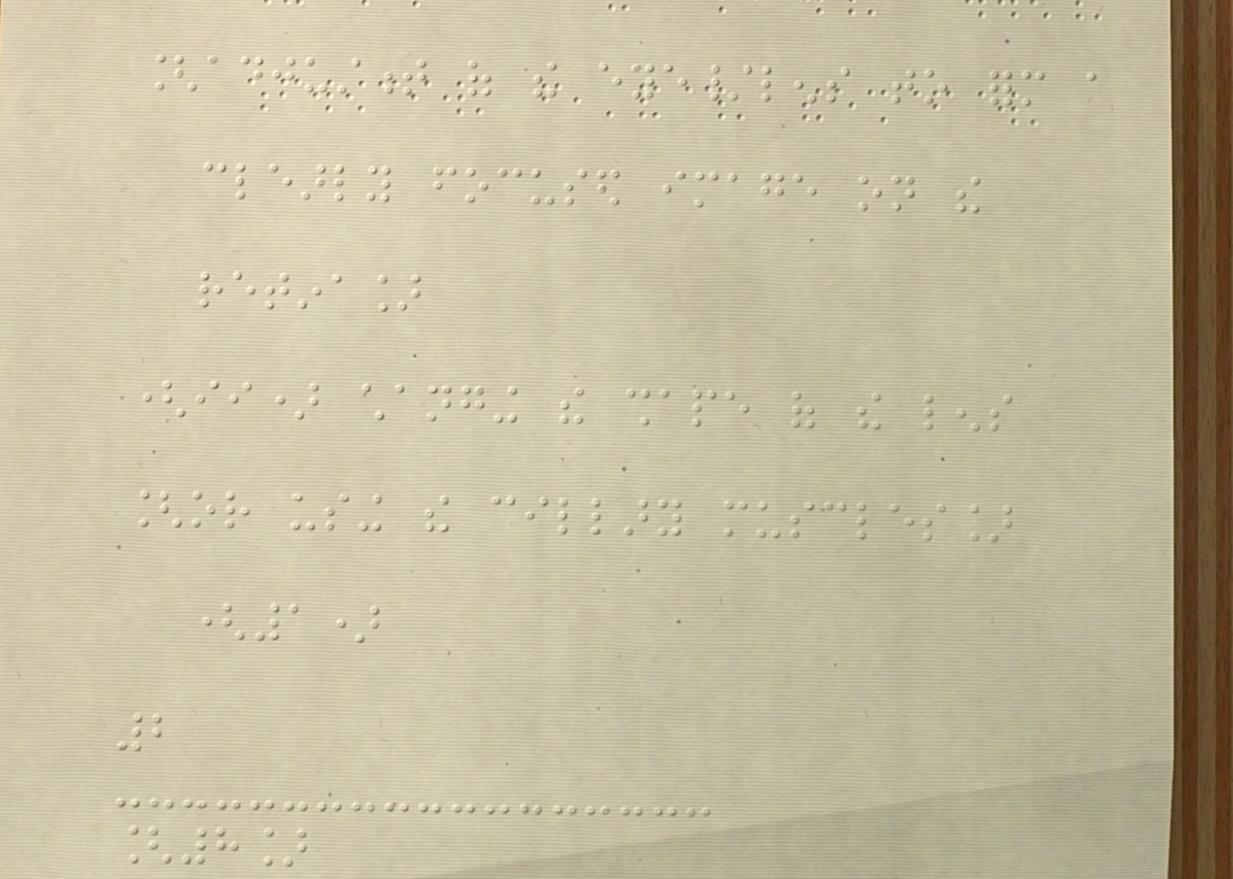[adjustment of the eye/lens to form a
clearly focused image on the
retina]
(ii) changing the shape of the lens
[or using the cillary muscles]
(1)
2
[8]
